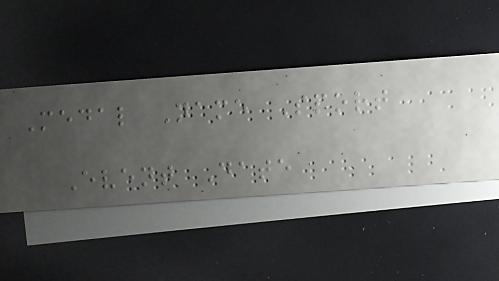Medal Name Sport
Event Date
